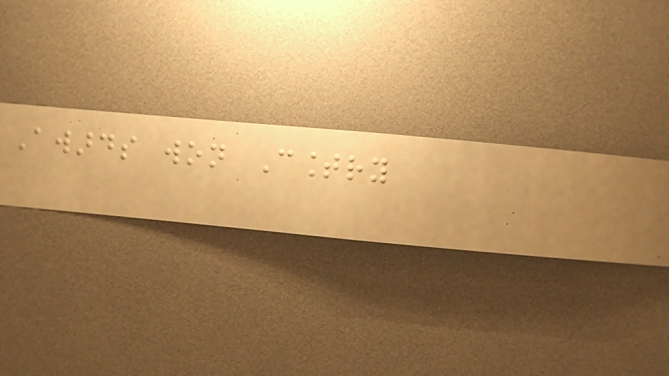Awards won Country
